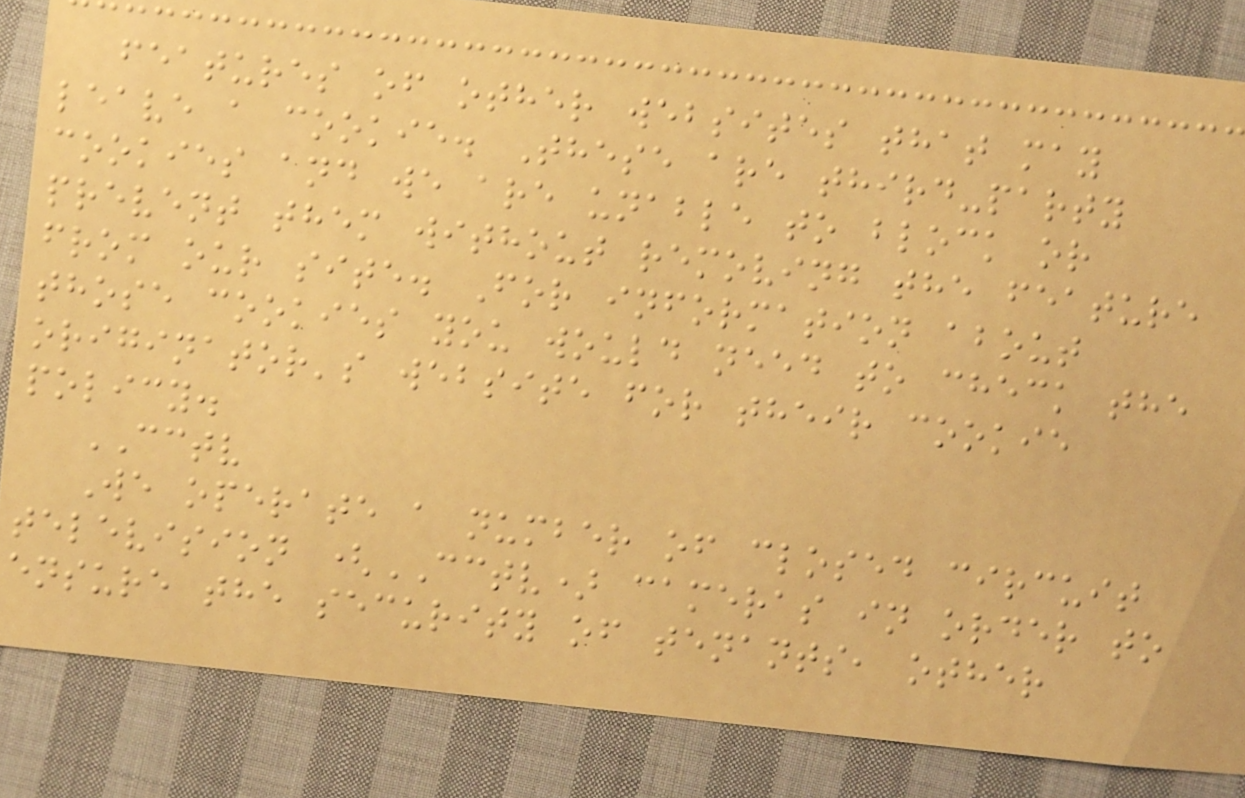features of other websites that may
leave a cookie. These are third-party
cookies and we are unable to block or
prevent them without removing the feature
from our site. For information about
those cookies you would need to check the
originator's website for their cookie
policy.
CCTV
We operate a number of closed circuit
television (CCTV) cameras in order to
ensure the security of tenants, other
